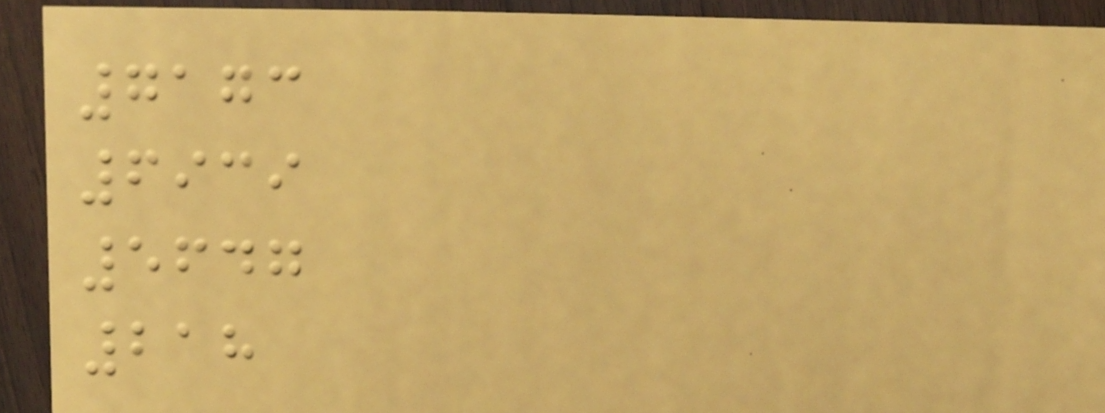7173
6939
5647
218
